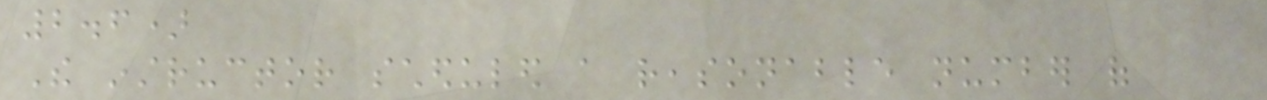2.6)
The instructor scheduled a reasonable number of
